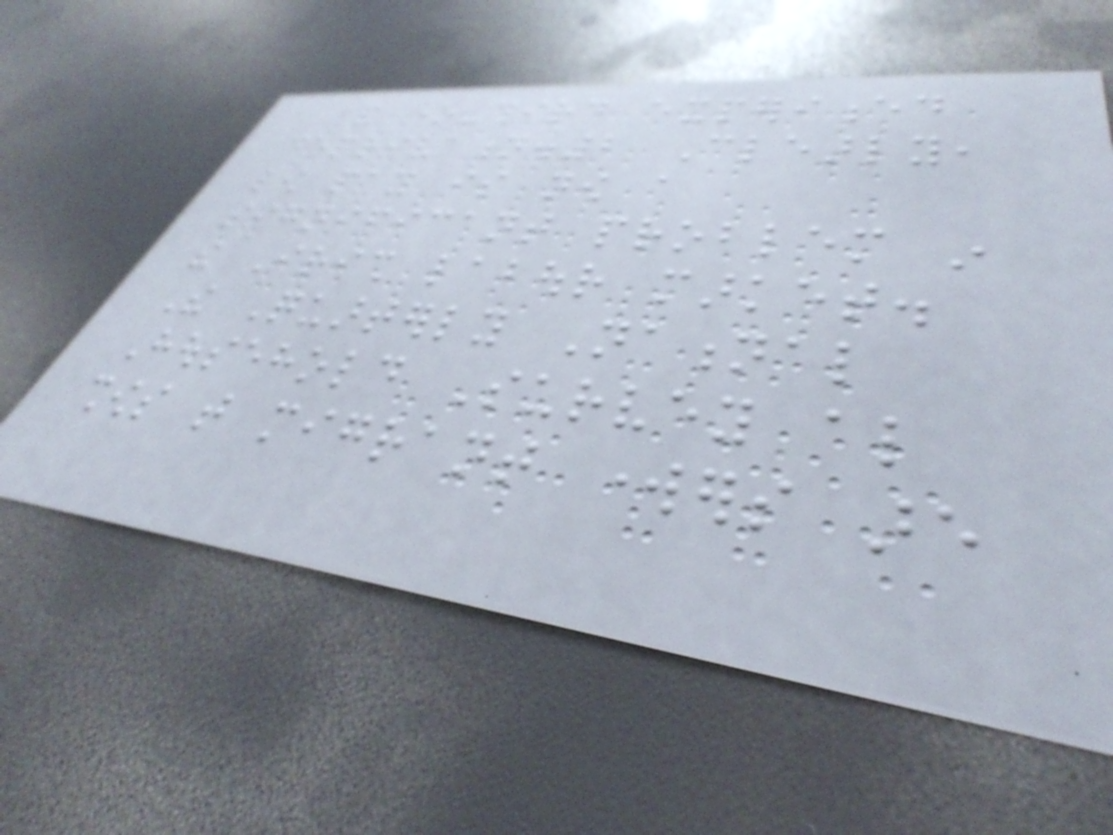and one-third experienced
deprivation.2 Clearly,
low pay is now a
significant problem in
the Irish labour market.
The Quarterly National
Household Survey also
shows that migrant workers are
